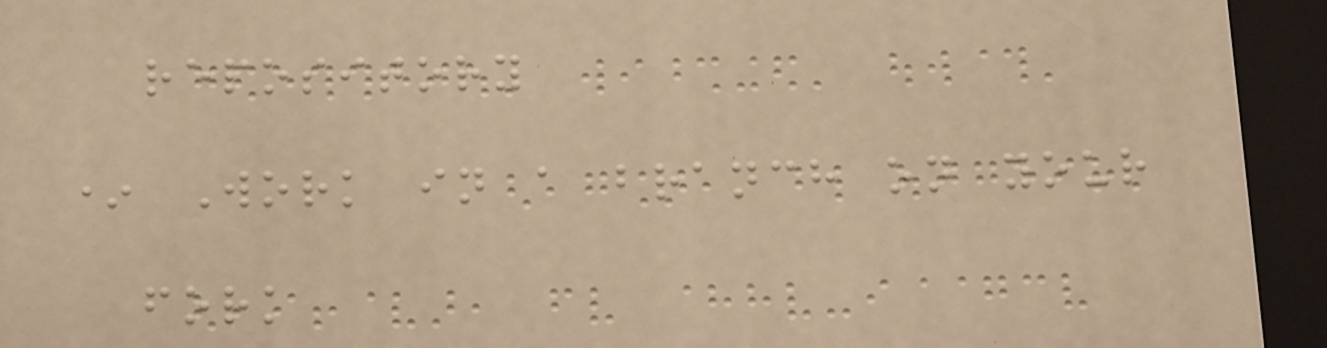repository
* Work in a branch on your
fork
